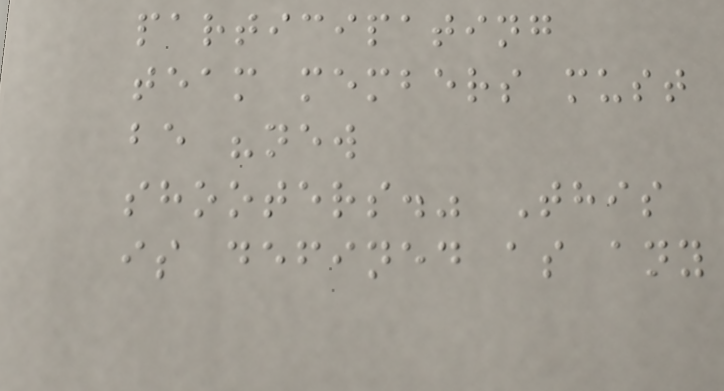participating
team members must
be "new
shooters." This
is defined as any
